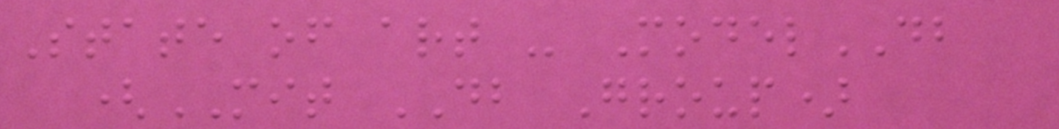State of art - ModelDB
(MIT DB Group)
